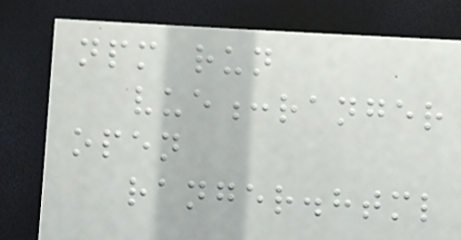npm run
vue:ranger
open
ranger.html
